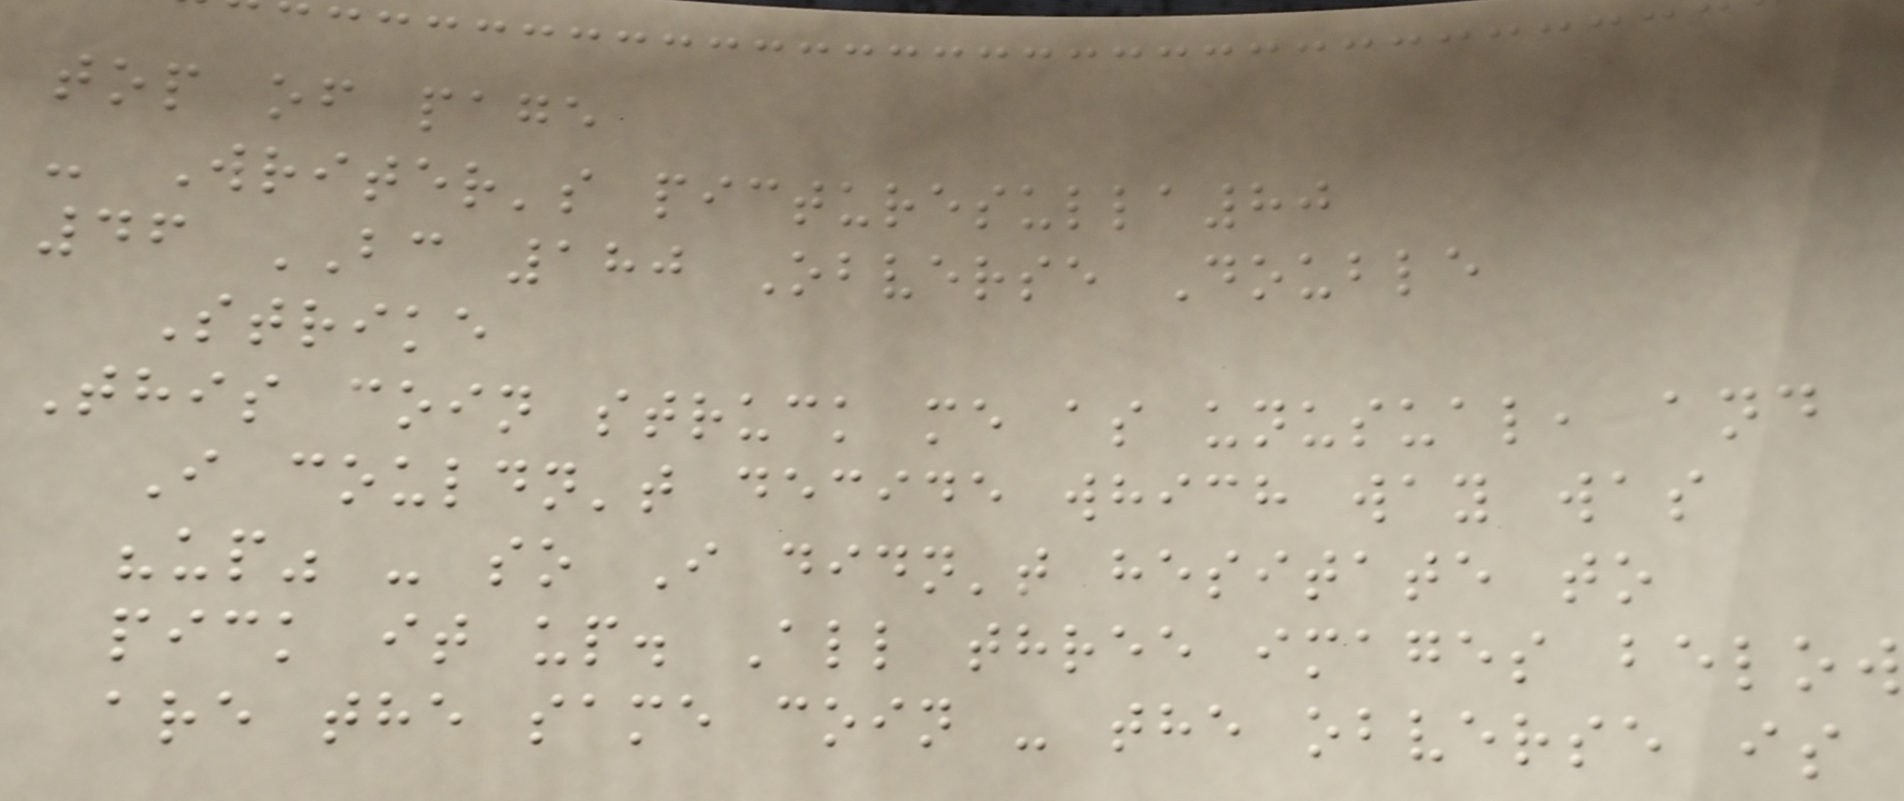top of page
- Writer's picturesulla80
46 BC 180 Obverse Double
Strike
This coin struck me as unusual, and
I couldn't decide which way was
"up" - so I didn't hesitate to
pick it up. All three images below
are the same coin - the obverse is
